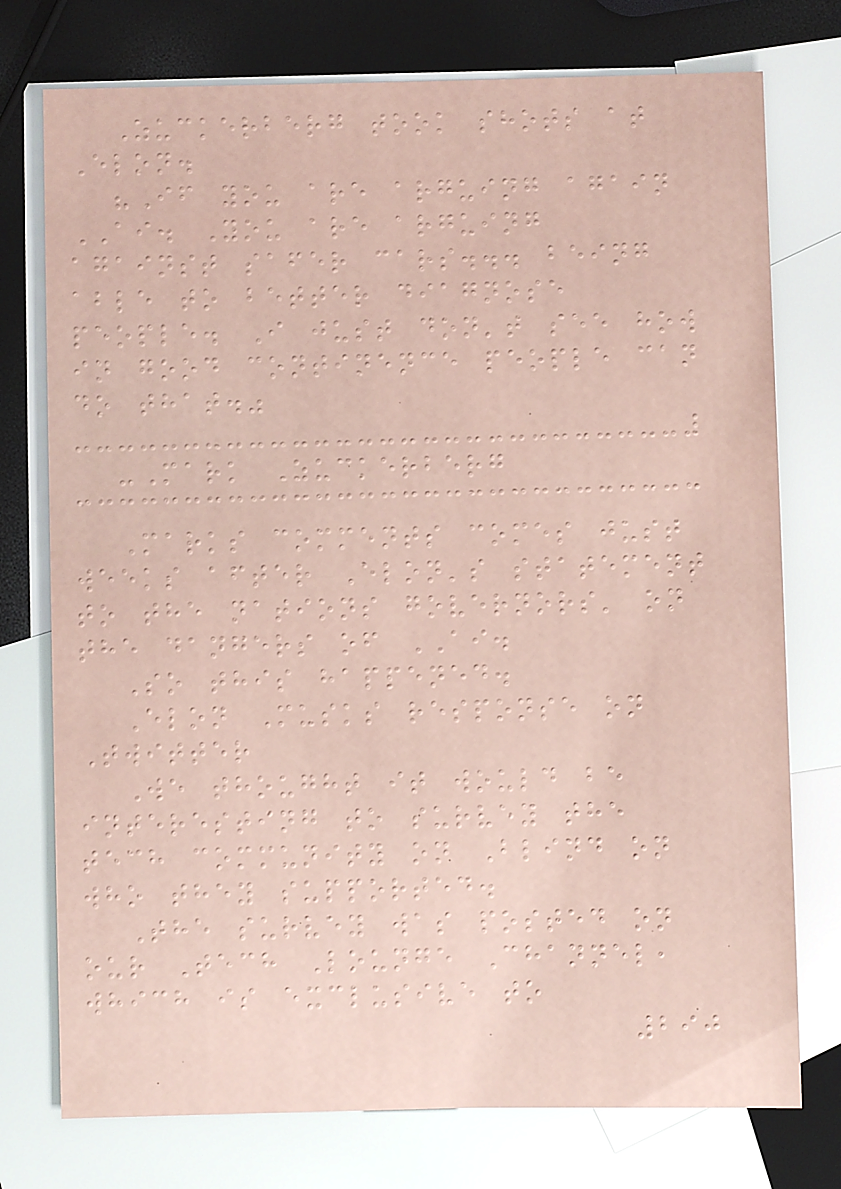Zuckerberg took shots at
Elon.
"If you are arguing again
AI. You are arguing
against safer cars... being
able to better diagnose
people. I just don't see how
in good continence people can
do that."
-Mark Zuckerberg
Marks comments comes just
weeks after Elon's statement
to the nations governors' on
the dangers of AI.
So this happened.
Elon Musks response on
Twitter
We thought it would be
interesting to survey the
tech community on Blind on
who they supported.
The survey was posted on
our Tech Lounge Channel,
which is exclusive to
290
